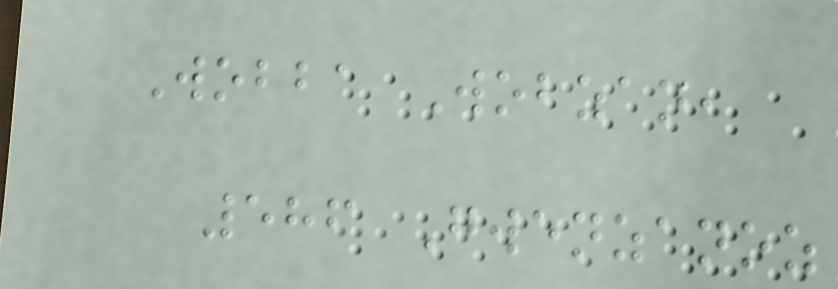Wobba Wobzan,
586 Gwenzanoz
